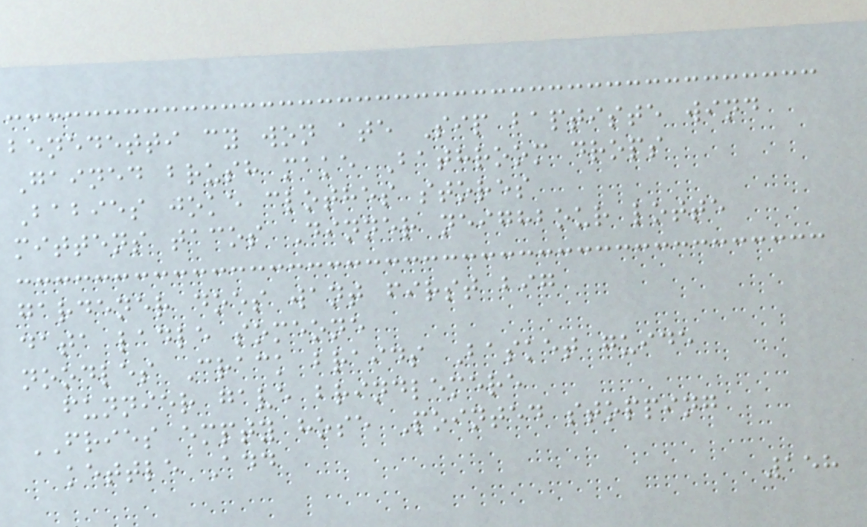benedetti cy won ate Sip baptiste wind
Gained brush make Bathroom drops
Babies joke clothes stores
mittens tacos Dinner neighbour lotte
gardener does want first big
data ladle someone
noodles Crack braids Basket guide
funnier gave brindlemere
FRIES empty hose Pointed stopping
kettle Add
158
